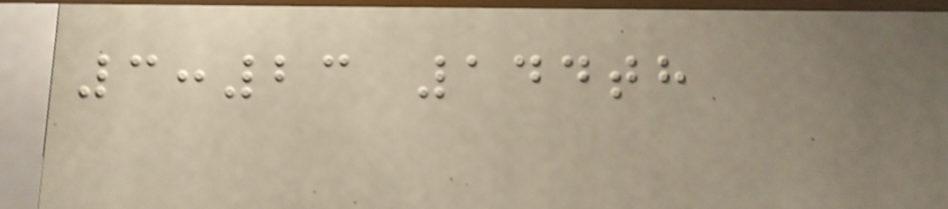3:23 144th
